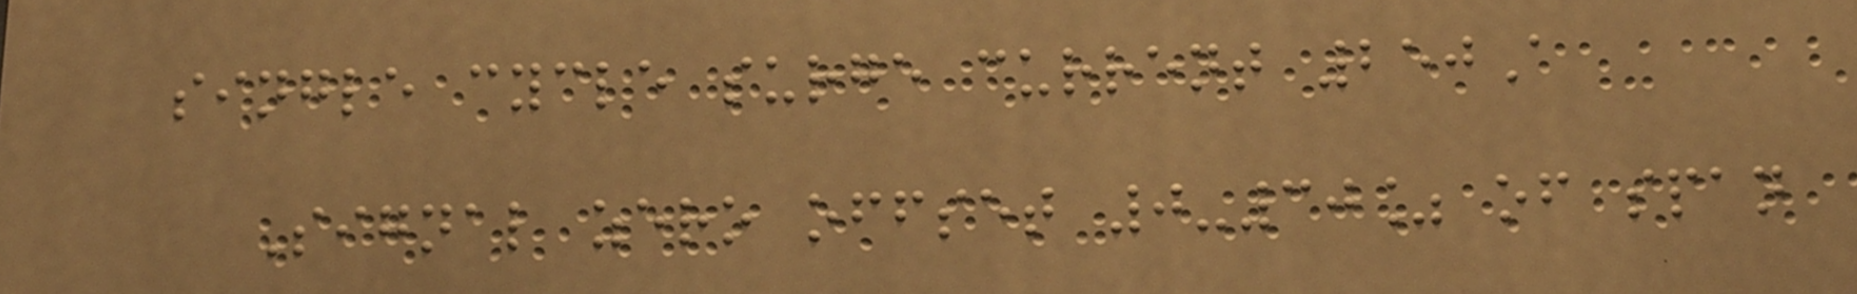single cycle surge current 250A
Signal zero offset 0-30% of span
